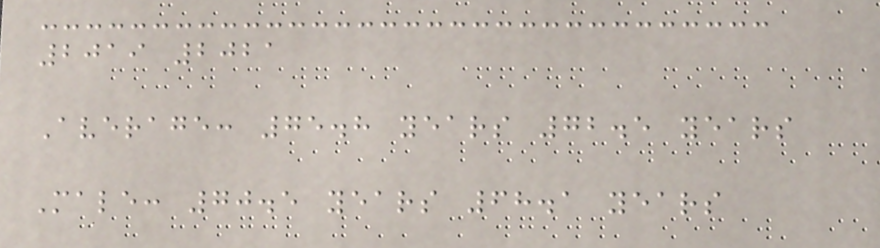2019 2021
Average: 75.8 years 72.5 years
Male: 70.5 years 68.1 years
